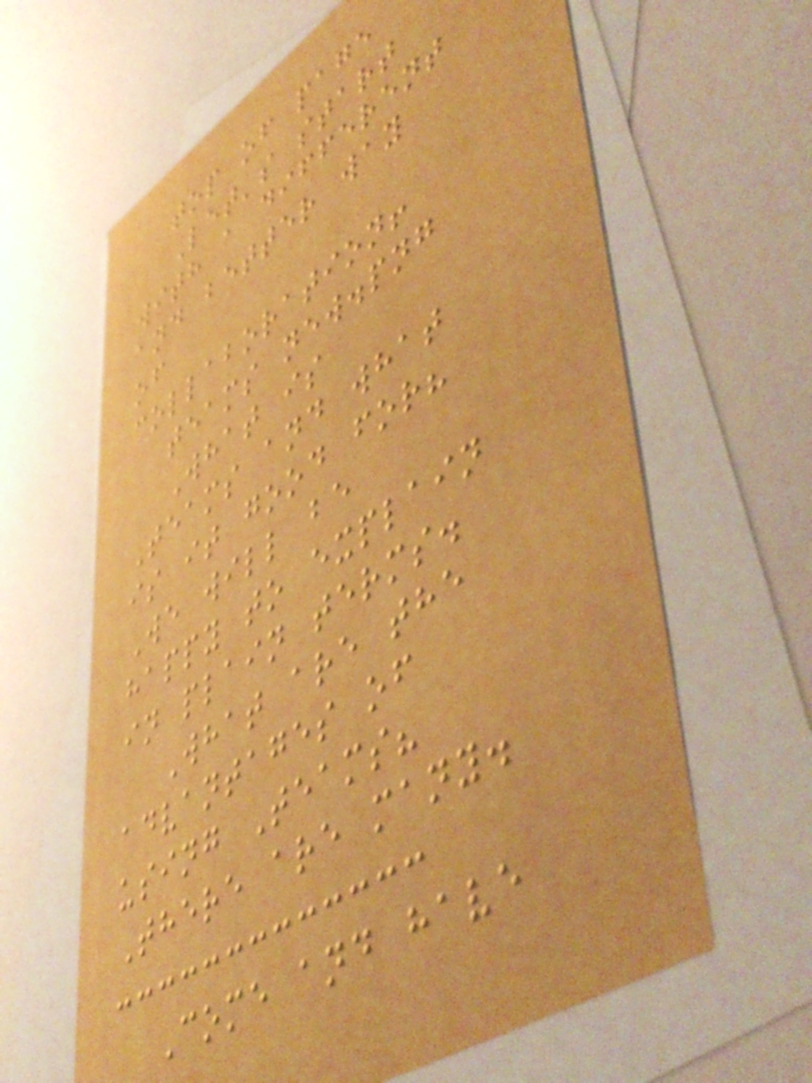top of page
Let's start
with a different
and better way
of
collaboration!
teams new.png
What is
Teams and what
is it good for?
We will be
happy to explain
in plain terms.
What are the
advantages of
using Teams?
There are many.
Come and have
